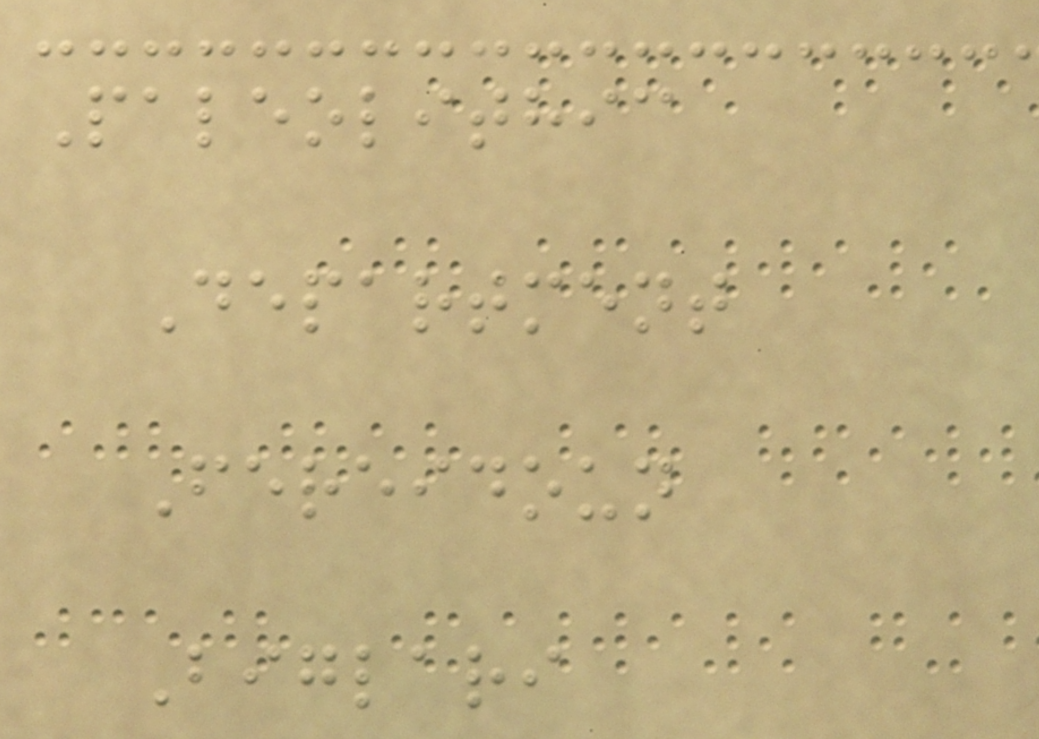Paleolithic
Department
Fereidoun
Biglari
